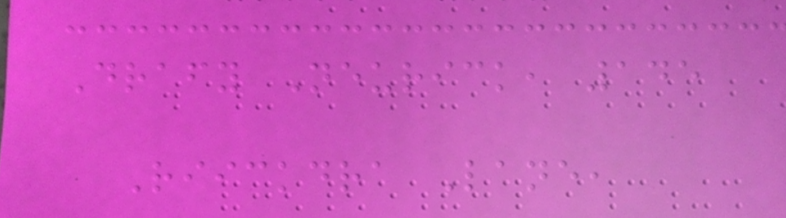Drafy Neurick, 145
Riickdra Lane,
